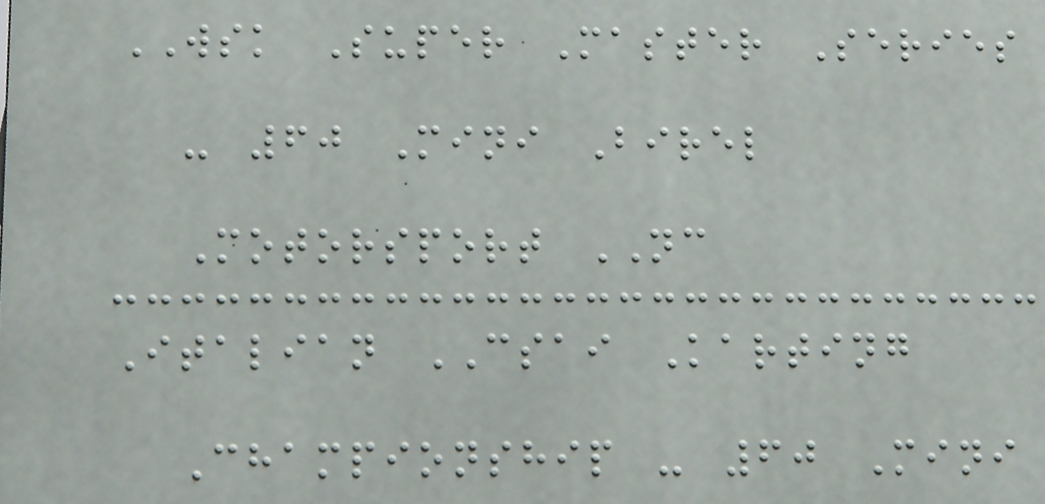WSK Super Master Series
- 60 Mini Birel
Motorsport NC
Italian CSAI Karting
Championship - 60 Mini
